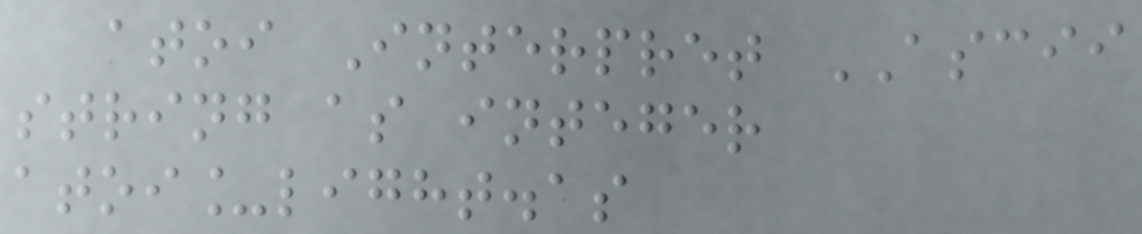atoi Interpret ASCII
string as integer
atoi_light.as
